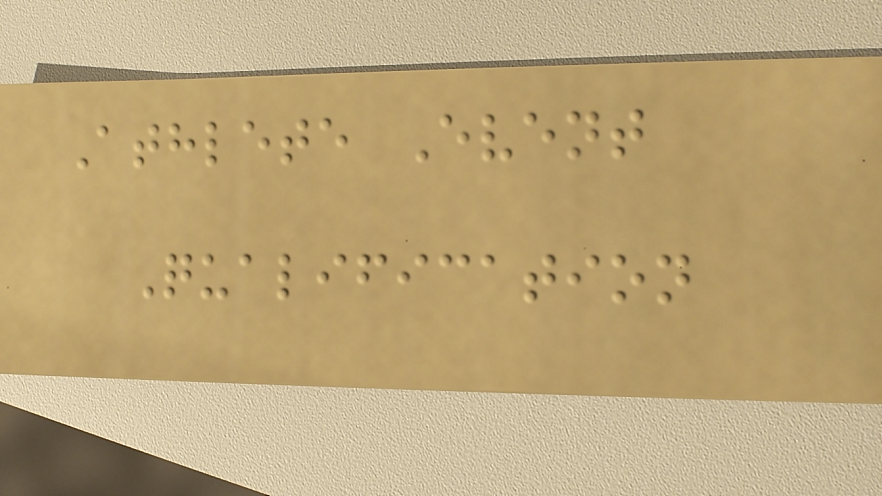Athlete Event
Qualification
